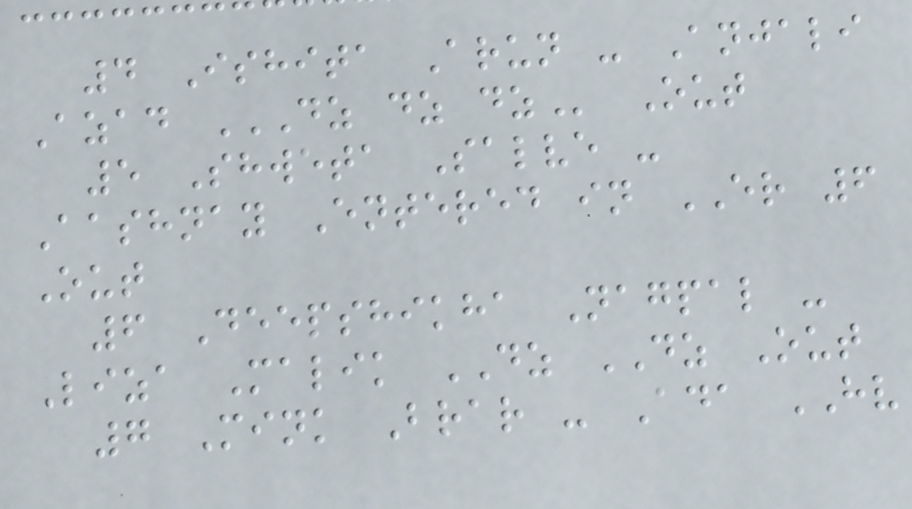4 Ishita Arun - Anjali
Azad DZ DZ DZ Out
5 Shweta Salve -
Aashnay Entered in ER 6
Out
6 Deepshikha Nagpal -
Liza Malik DZ DZ Out
7 Mink Brar - Ada HV
